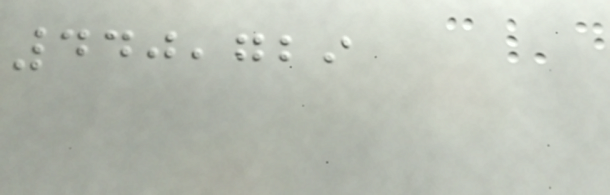440,729
